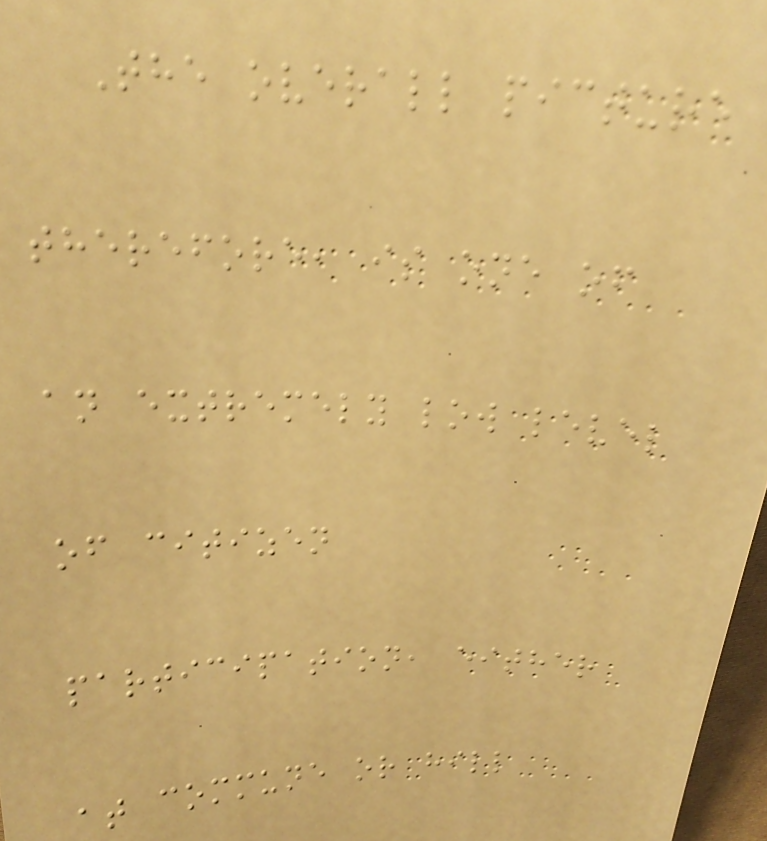The overall picture
therefore, is one of
an extremely low level
of citizen
participation, either
at commune or hill
